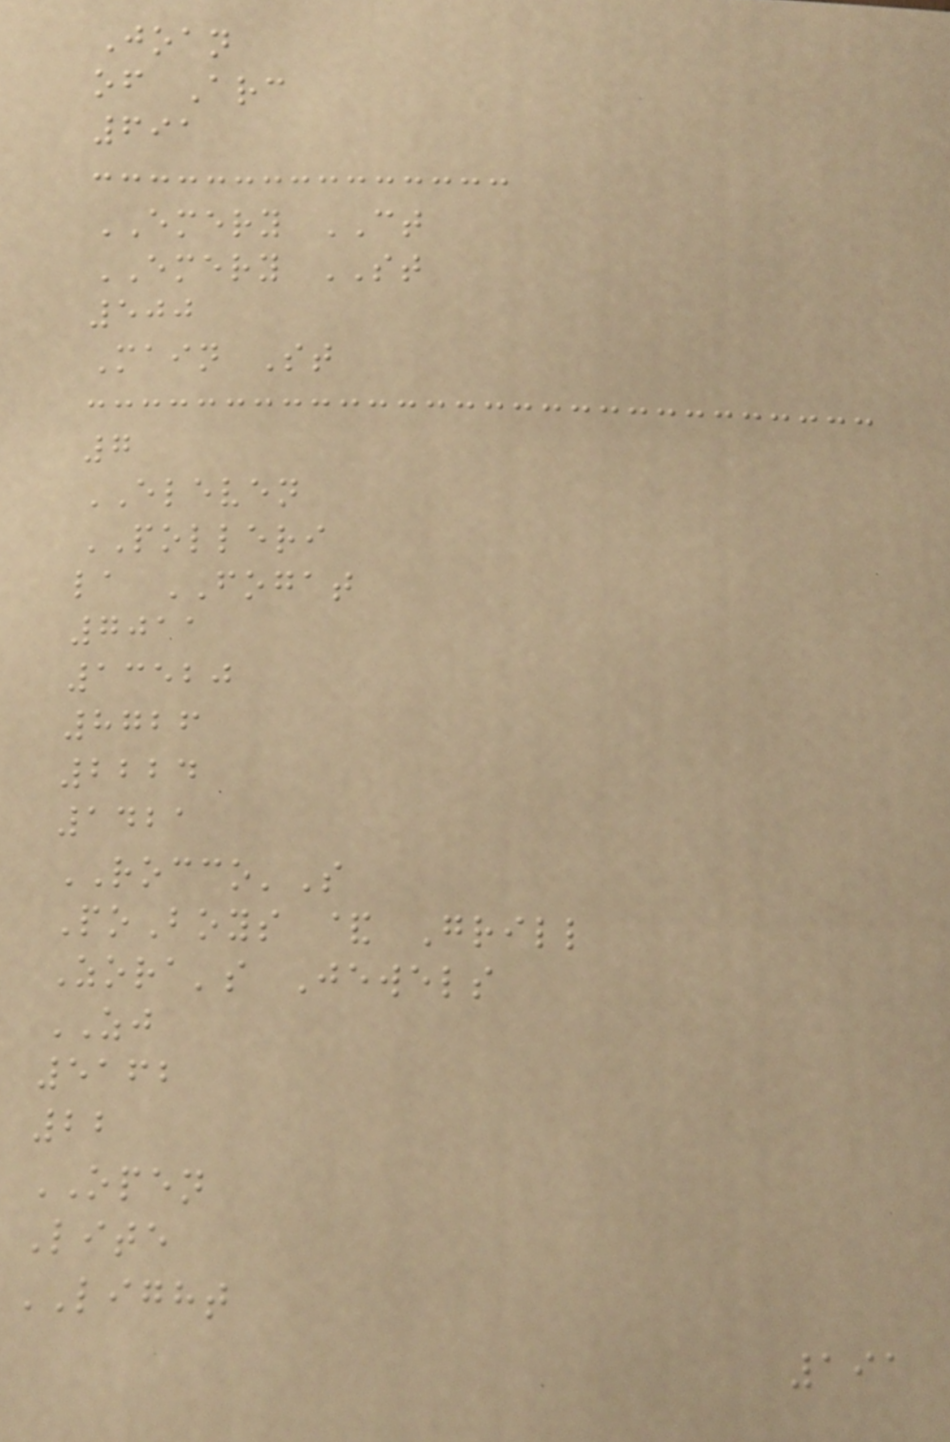Joan
of Arc
691
EMERY CT
EMERY ST
500
Main St
7
ELEVEN
POLLERI
la FOGAT
7011
13520
8726
2224
1421
ROCCO'S
PoBoys & Grill
Zora's Jewels
ZJ
5162
22
OPEN
Lite
LIGHT
191
